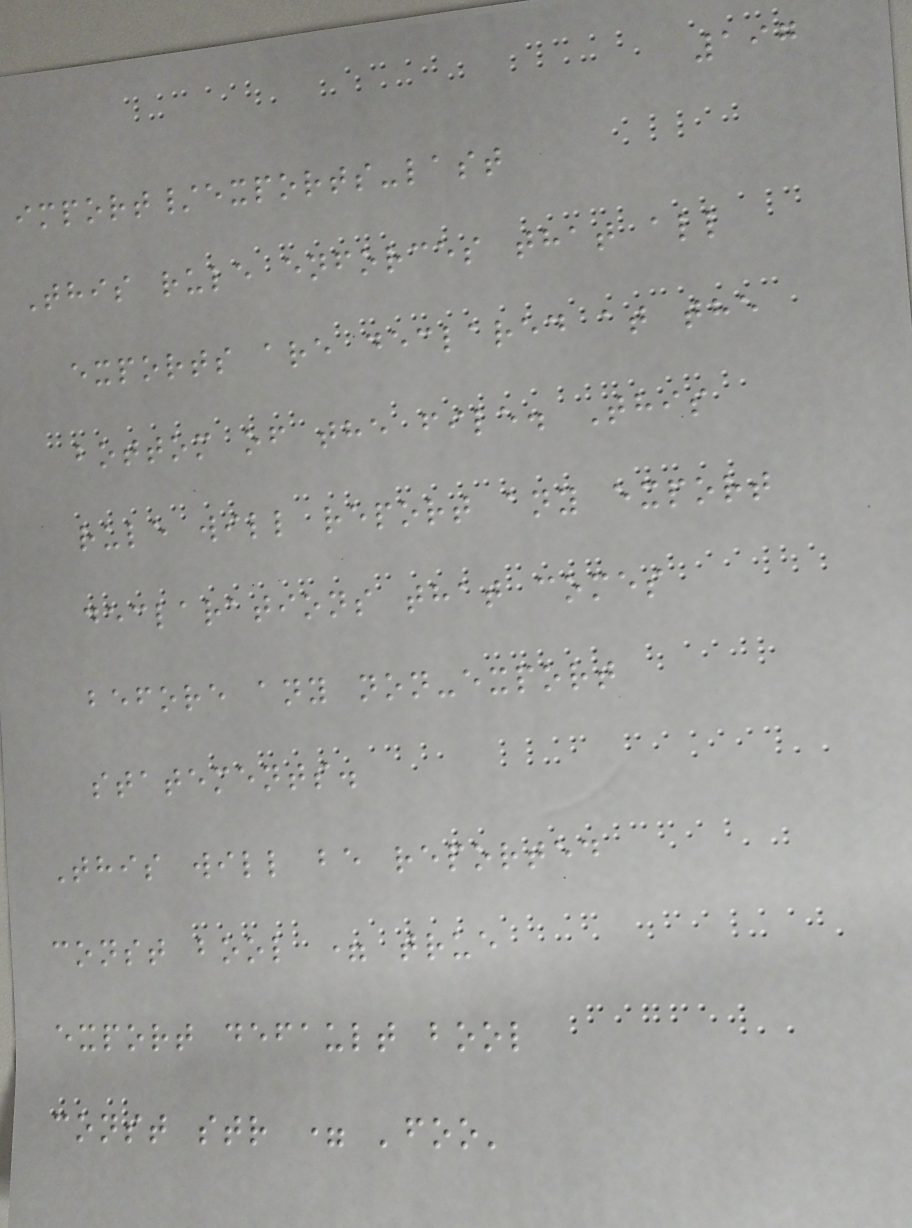197
import/exports-last
This rule enforces that all
exports are declared at the
bottom of the file. This
rule will report any export
declarations that comes
before any non-export
statements.
This will be reported
const bool = true
export default bool
const str = 'foo'
